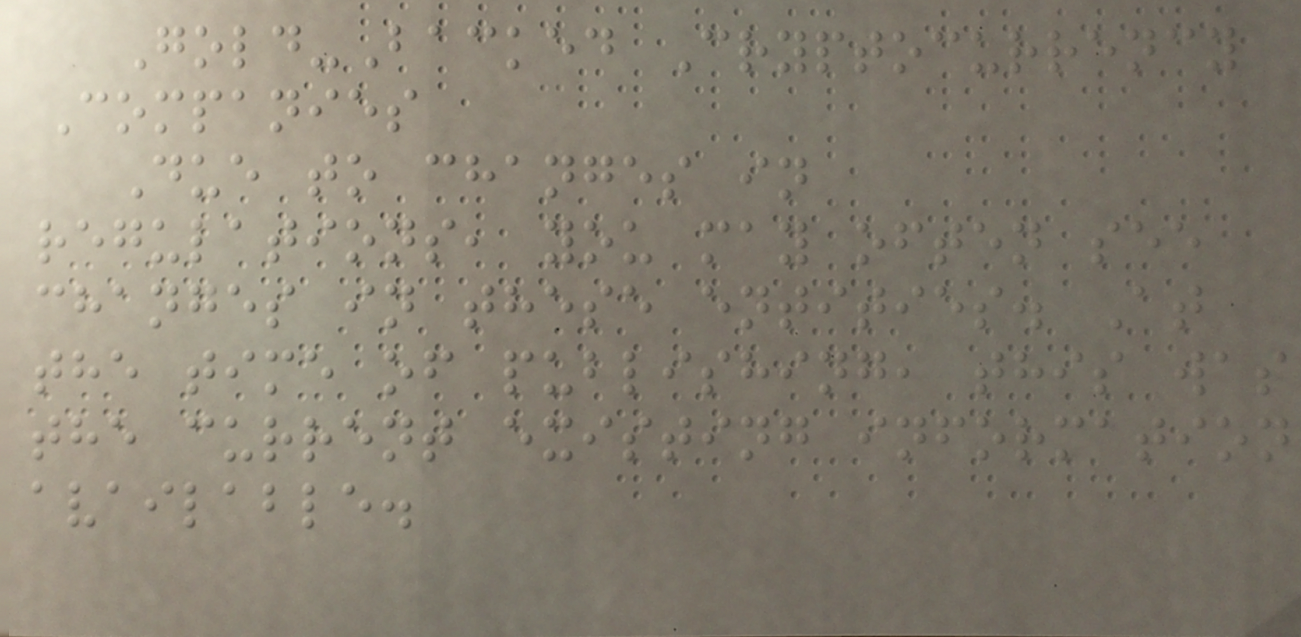Gold-Backed Cryptocurrency
Companies
Due to changes in
regulations, you may often see
changes in these entities. At
the time of publishing, this was
the current existing information
available.
